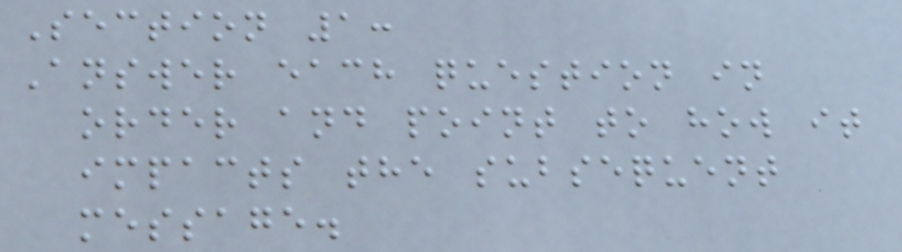Section 1:
Answer each question in
order and point to how it
impacts the subsequent
message.
